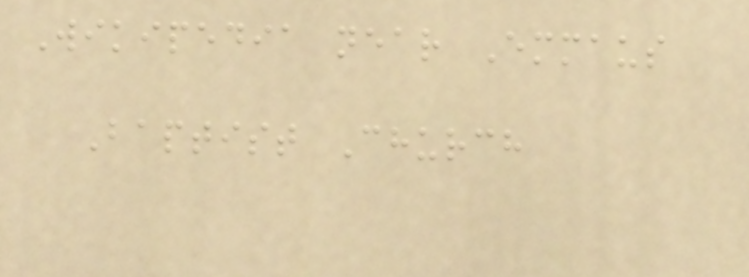Wikipedia near Emmaus
Baptist Church
